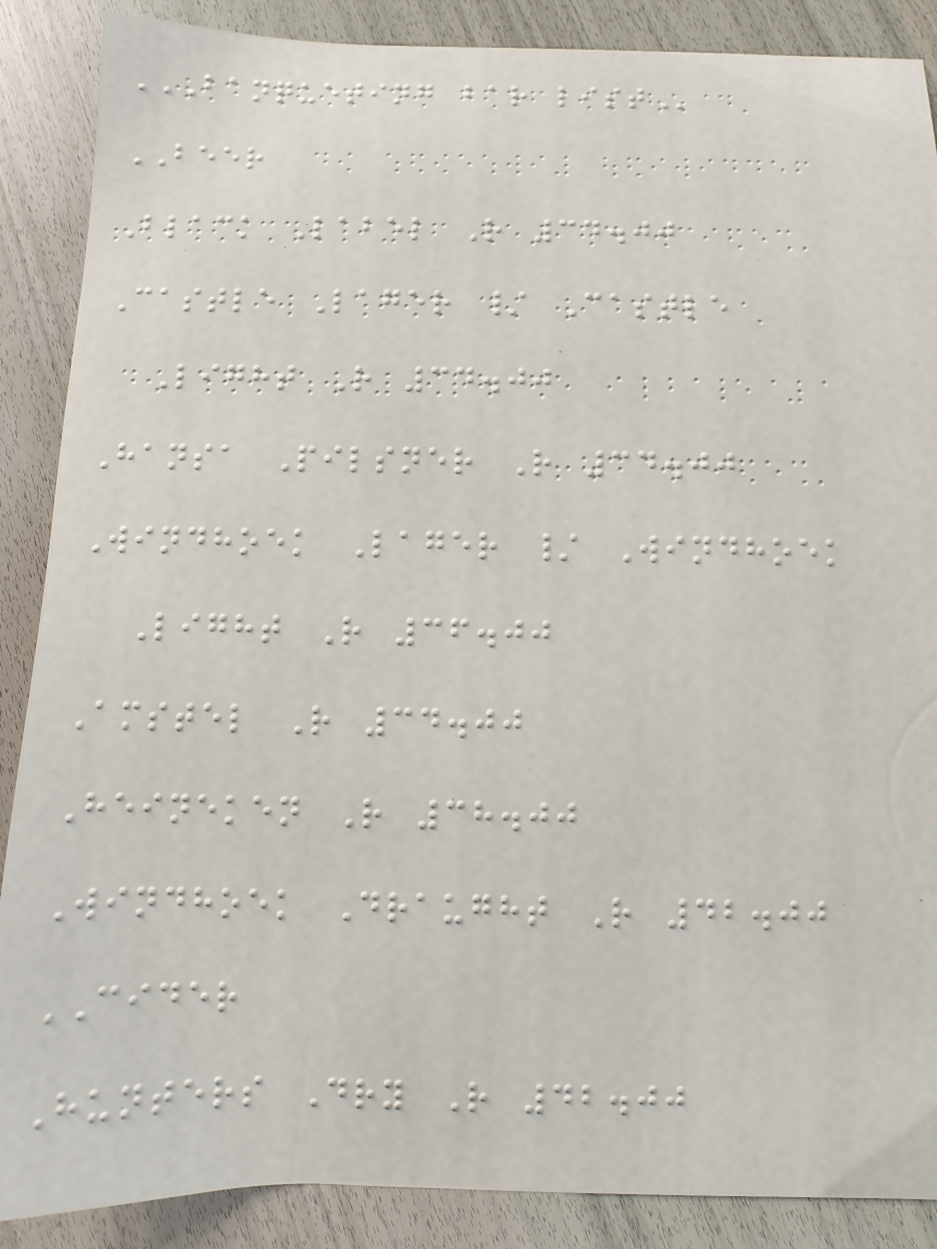BANQUETING BAR LIST
BEER
Black Label R 34.00
Castle Lager / Castle
Light R 34.00
Hansa Pilsner R 34.00
Windhoek Lager / Windhoek
Light R 36.00
Amstel R 34.00
Heineken R 38.00
Windhoek Draught R 42.00
CIDER
Hunters Dry R 42.00
